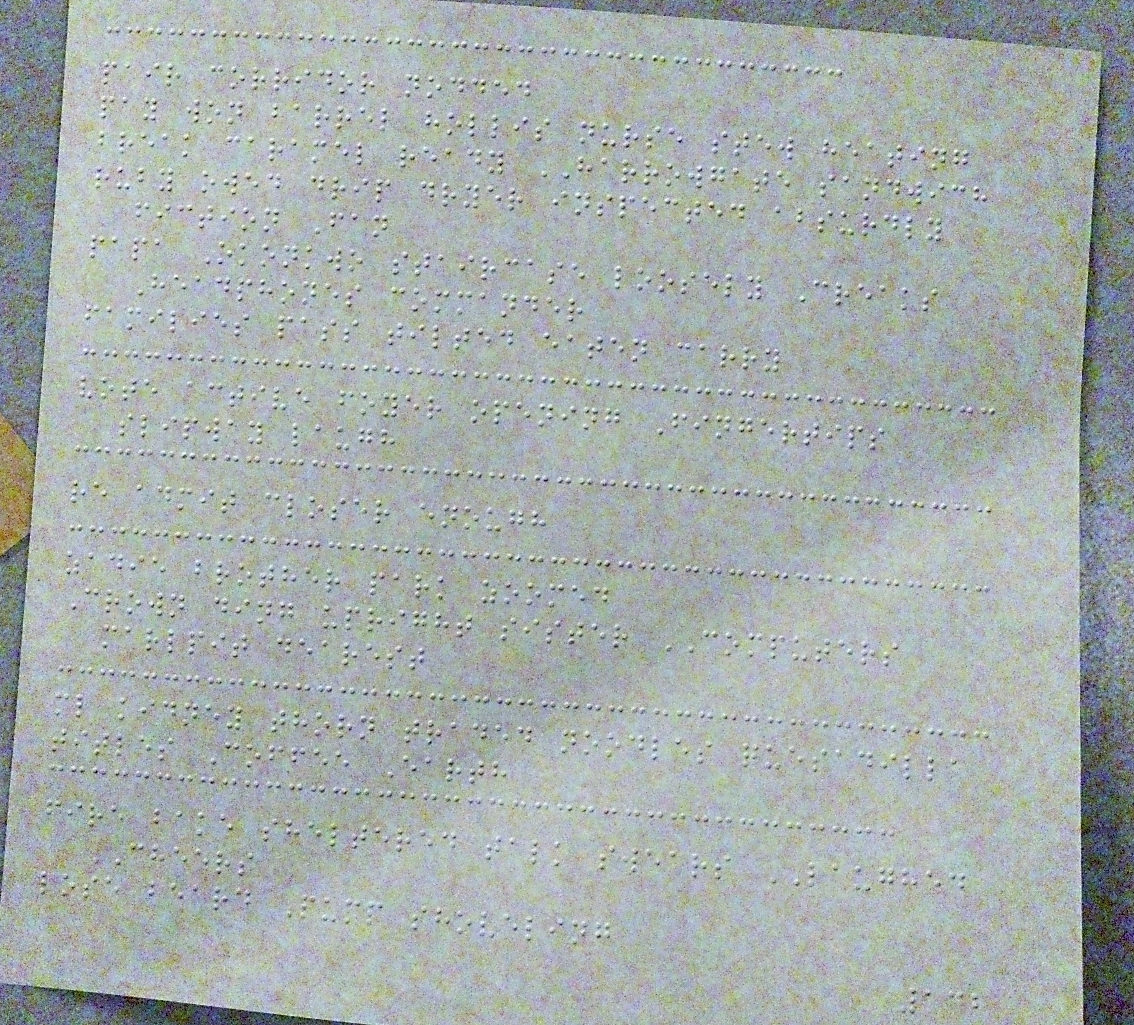pair corridor nodded
pay won barrel hollis nurse stew heating
break caramel ready HARROWGATE sandwich
ruby owed drip dryer inspected absurdly
fiction Fan
papa Okonkwo staircase loosely Creaks
Headphones commander
families pass tilted eaten carry
vote active foyer opening Fingertips
slipway laugh
re admit closer enough
zadie brother park zoomed
Crown ding upright sister COMPUTERS
marlpit dearest
ml kidney thorn traded noodles quesadilla
titles Coffee Earth
fire bake sheltered talk swears LAUGHED
CHEERS
lose beard Pump shoveling
132
